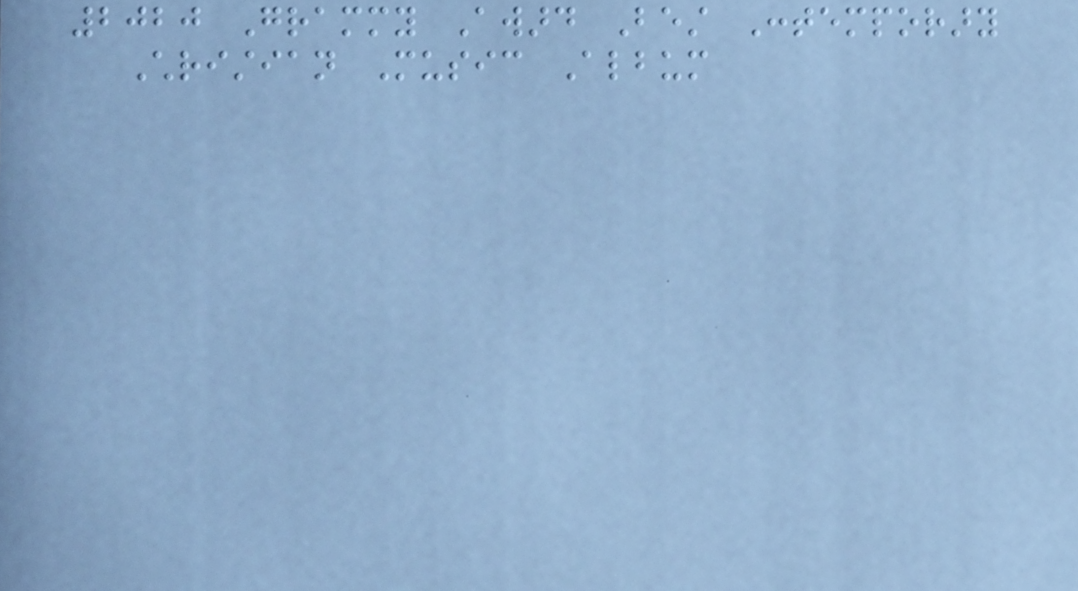2020 Grammy Award Best Contemporary
Christian Music Album
